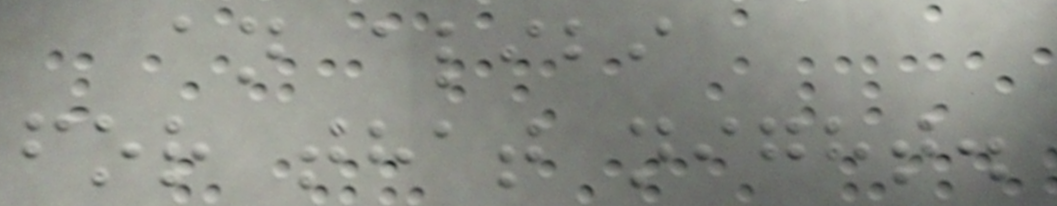an alibi
for that night.
